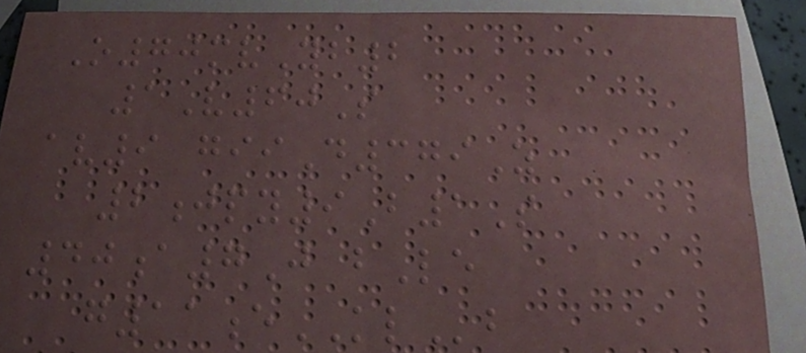O70mvYb2
1V60S
av9 giiD379Z
2jpy9B1S
40a7J bLe
g11eKLb
